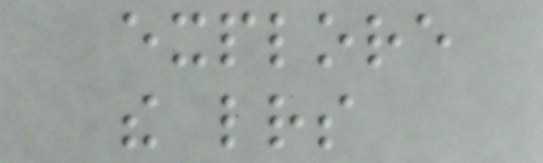explore
the letters
